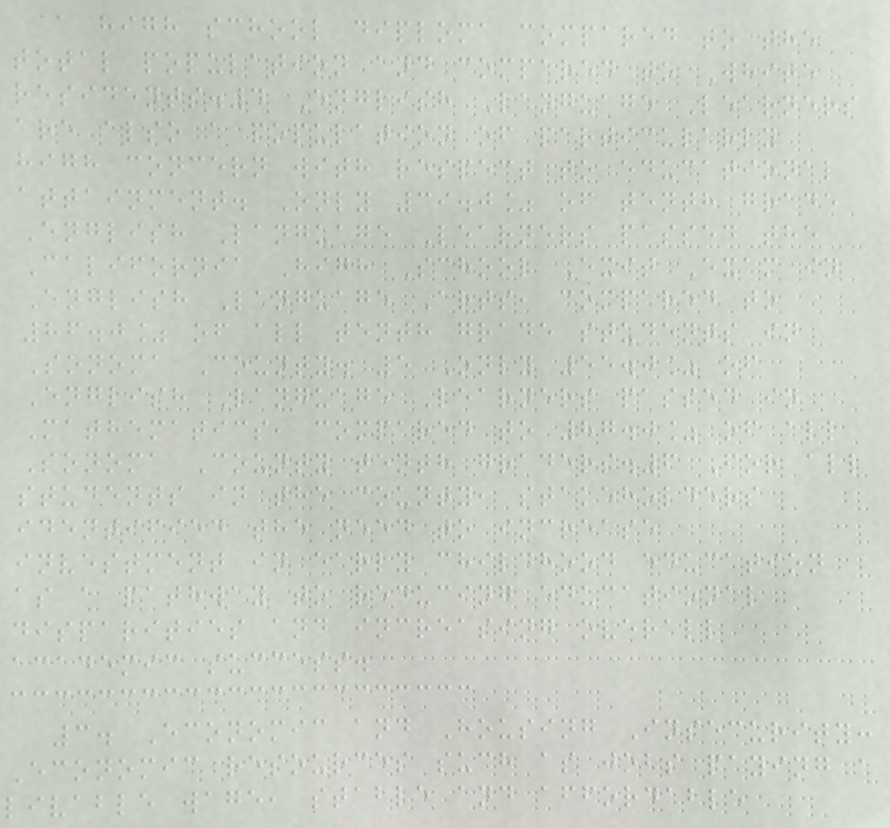a high school diploma compared to the
total population and compared to White
residents.4 English Language Learners
are also a population of particularly
high concern with respect to educational
attainment. Only 39.0% of tenth grade
English Language Learners passed the
California High School Exit Exam in
English Language Arts, compared to
86.0% of all tenth grade students in
Sonoma County. 5 Only 55.0% of
English Language Learners passed in
Mathematics, compared to 87.0% of all
Sonoma County tenth graders.6 For all
students in the county, stakeholders
identified the need to increase
investment in early childhood education
as a pathway to reducing educational
disparities and increasing overall
academic success.
3. Economic and Housing Insecurity:
Economic resources such as jobs paying a
livable wage, stable and affordable
